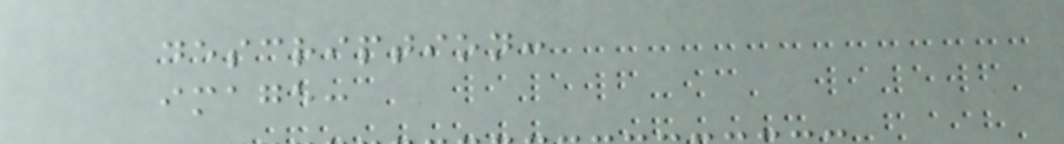description:
image:
